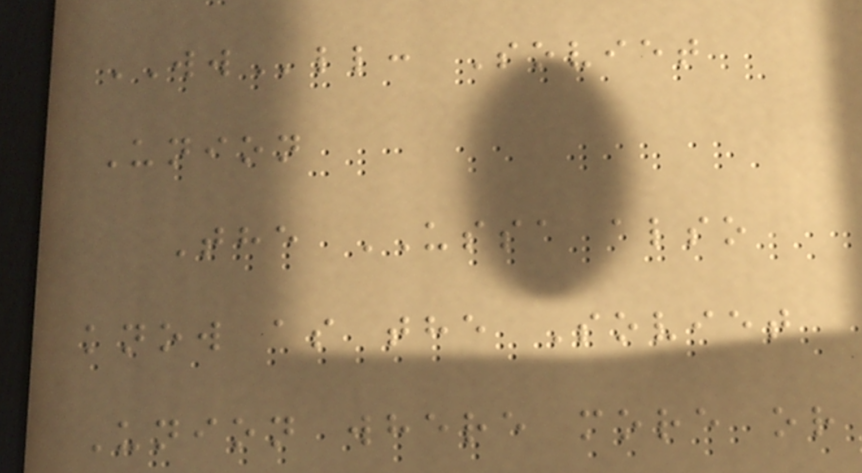WWll: Soviet
Union
The USSA also
know as the Soviet
Union where more or
